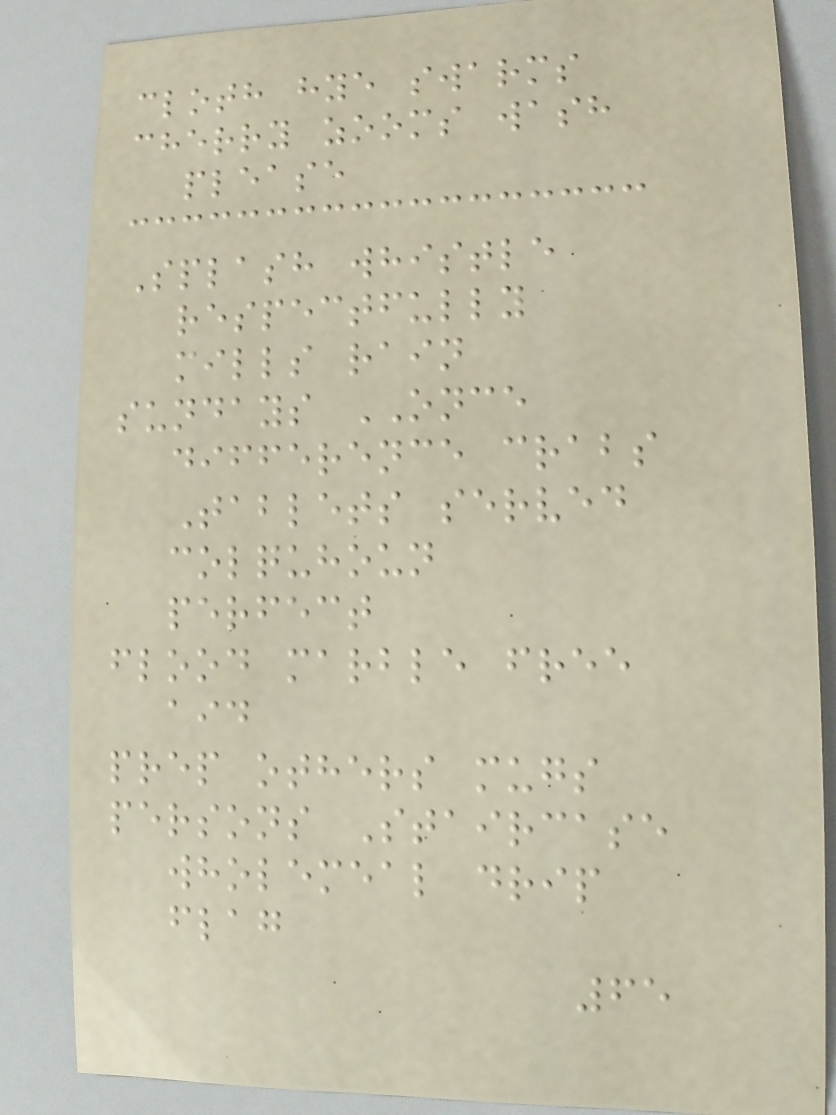cloth hye swarms
cherry zooms wash
please
Splash whistle
respectfully
mills rain
sundays ONCE
difference crabs
Tablets served
colquhoun
perfect
flood marble free
aid
prep others mugs
persons Staircase
wholemeal drip
flag
65
